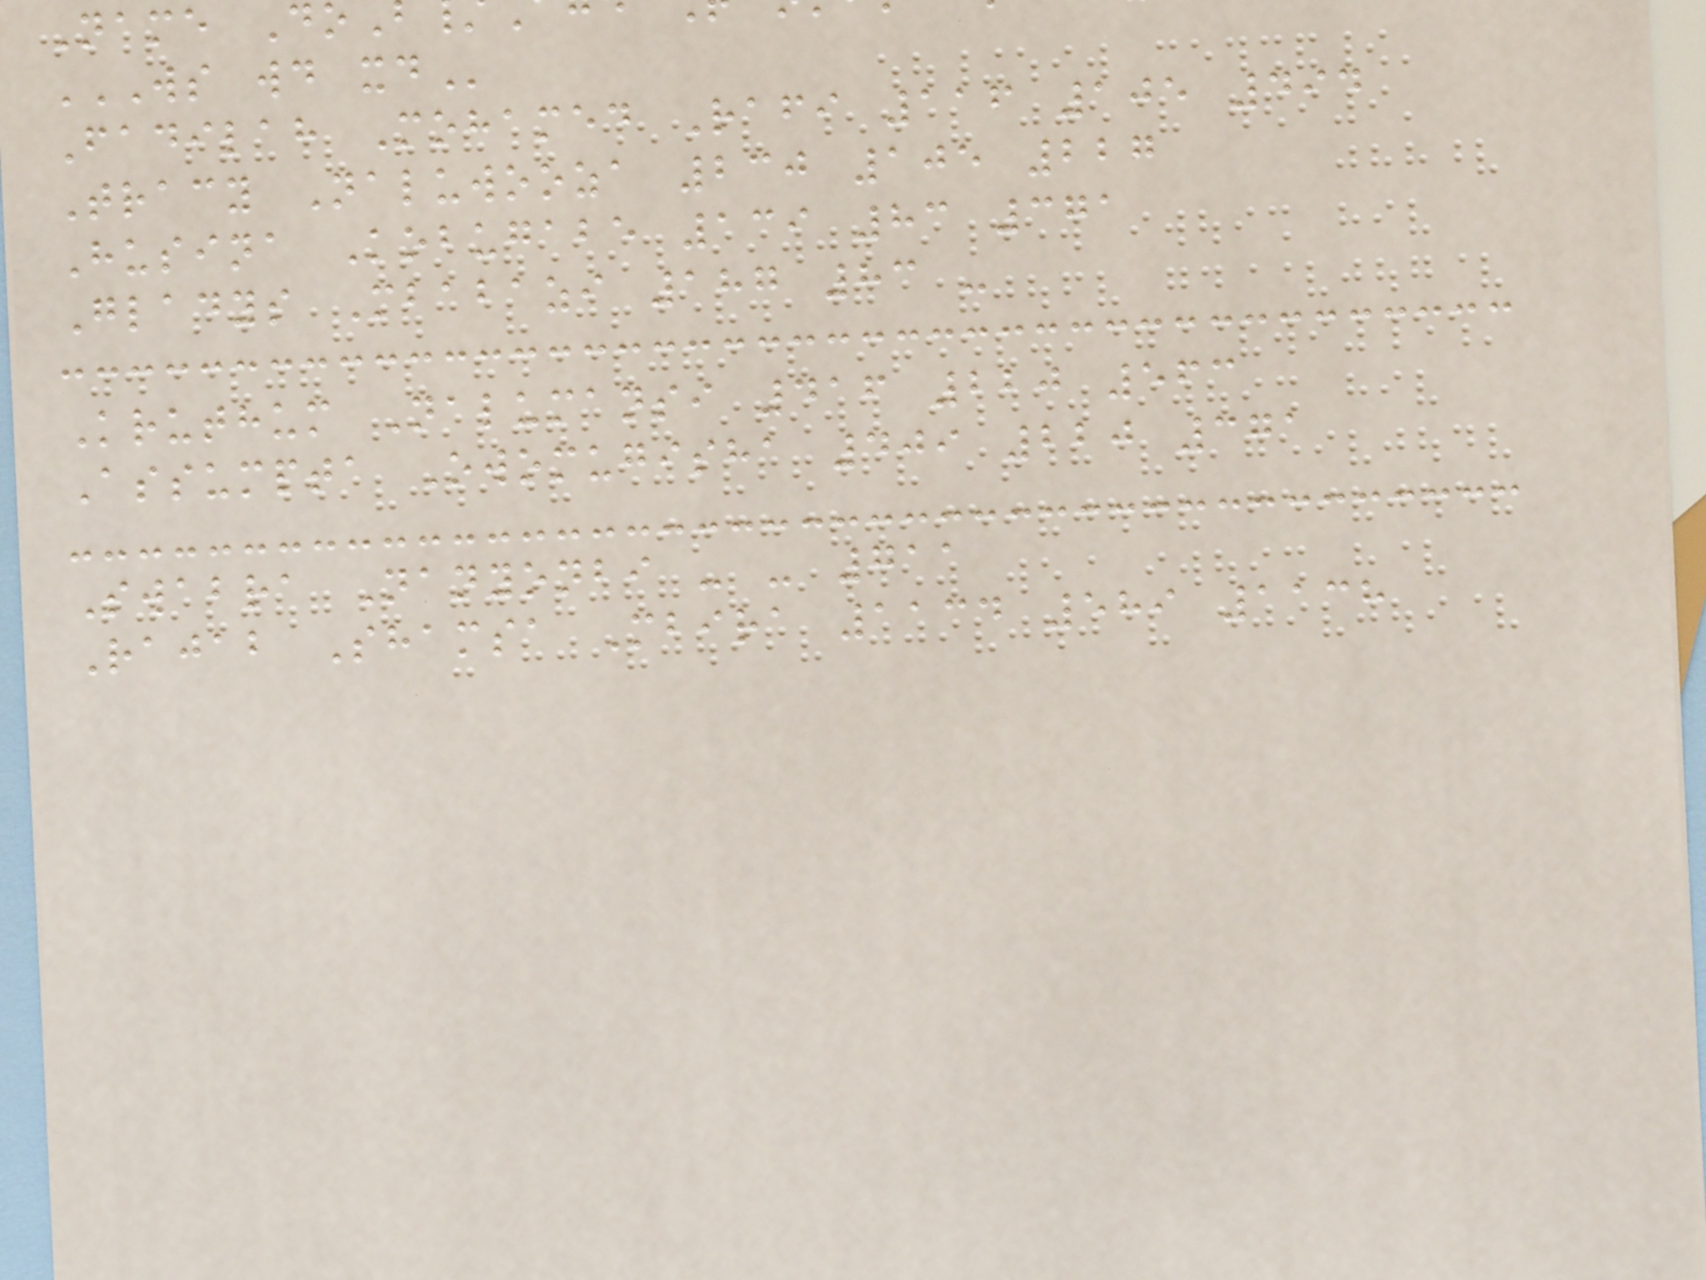Name Do
WS WD XD
Fadilah Mohamed Rafi 116 105 494
Tracy Naluwooza 230 105 227
Husina Kobugabe 139 83 371
Gladys Mbabazi 187 83 -
Kruthum Nalumansi 416 220 563
Assumpta Owomugisha 409 220 371
Swabra Nanyonbi - - 711
Rajab Shamsa Mbira 1134 589 1138
